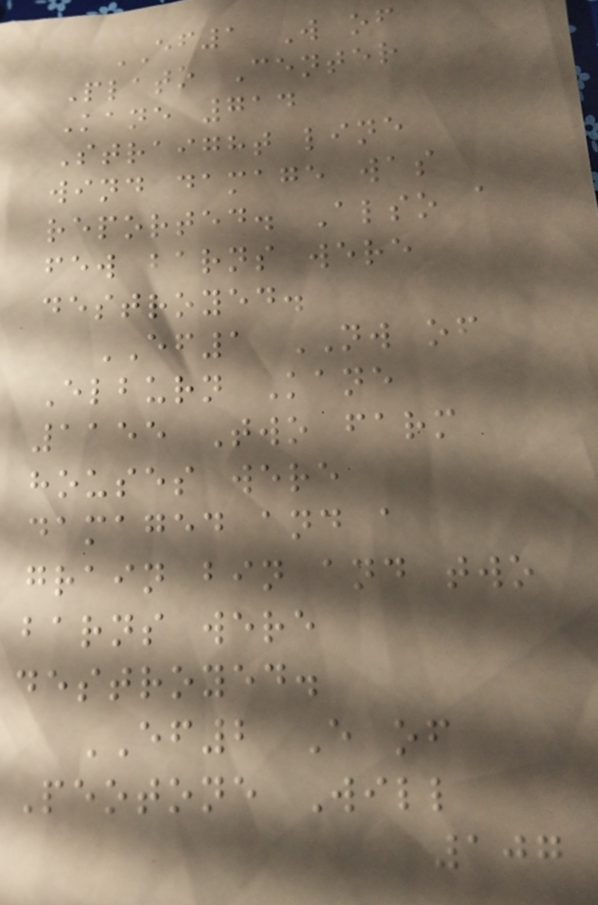EF1 W of
Plato Center
Kane 714
Straight line
wind damage was
reported. Also a
few barns were
destroyed.
EF1 NW of
Elburn Kane
1155 Two farm
houses were
damaged and a
grain bin and two
barns were
destroyed.
EF2 E of
Peotone Will
107
